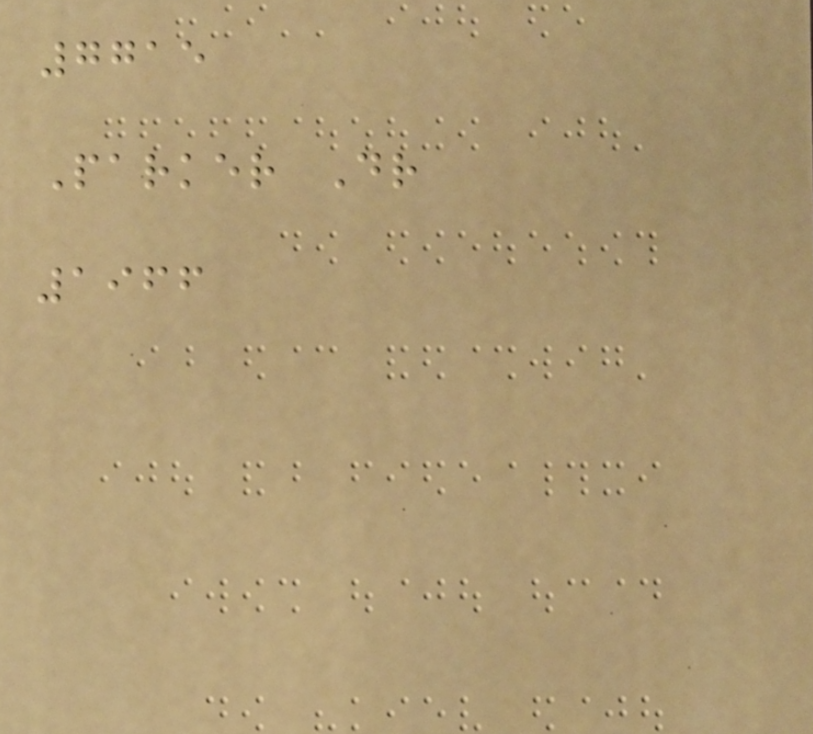7715
Parker Dr
1966
